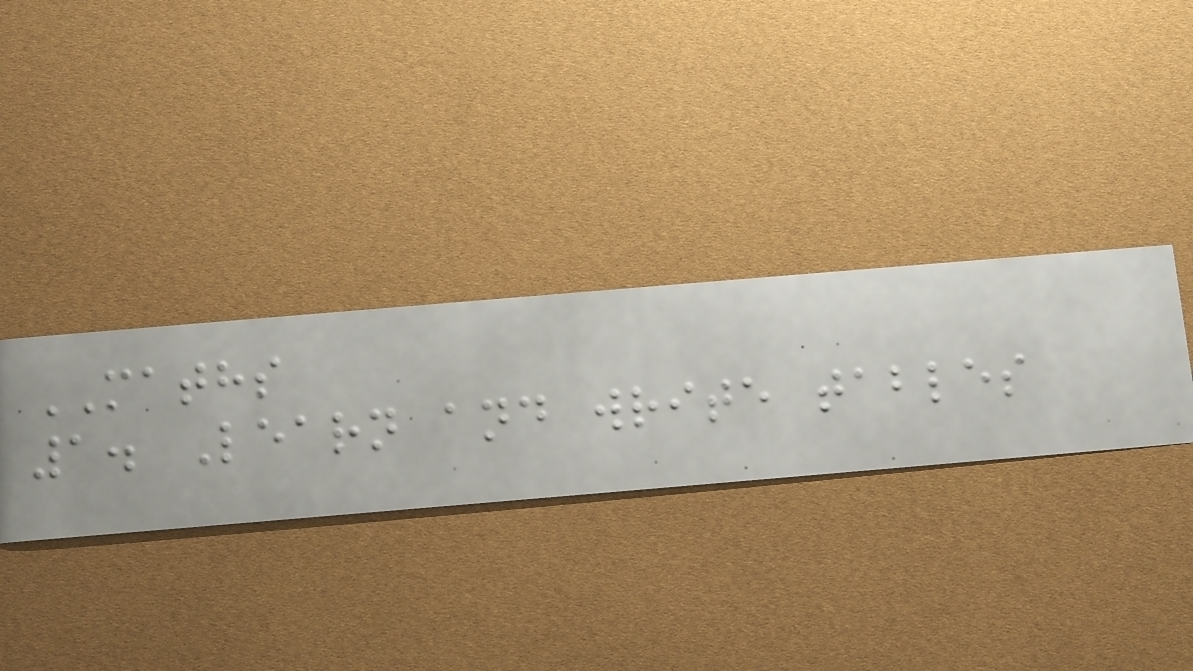MATHS
1. Learn and write tables
